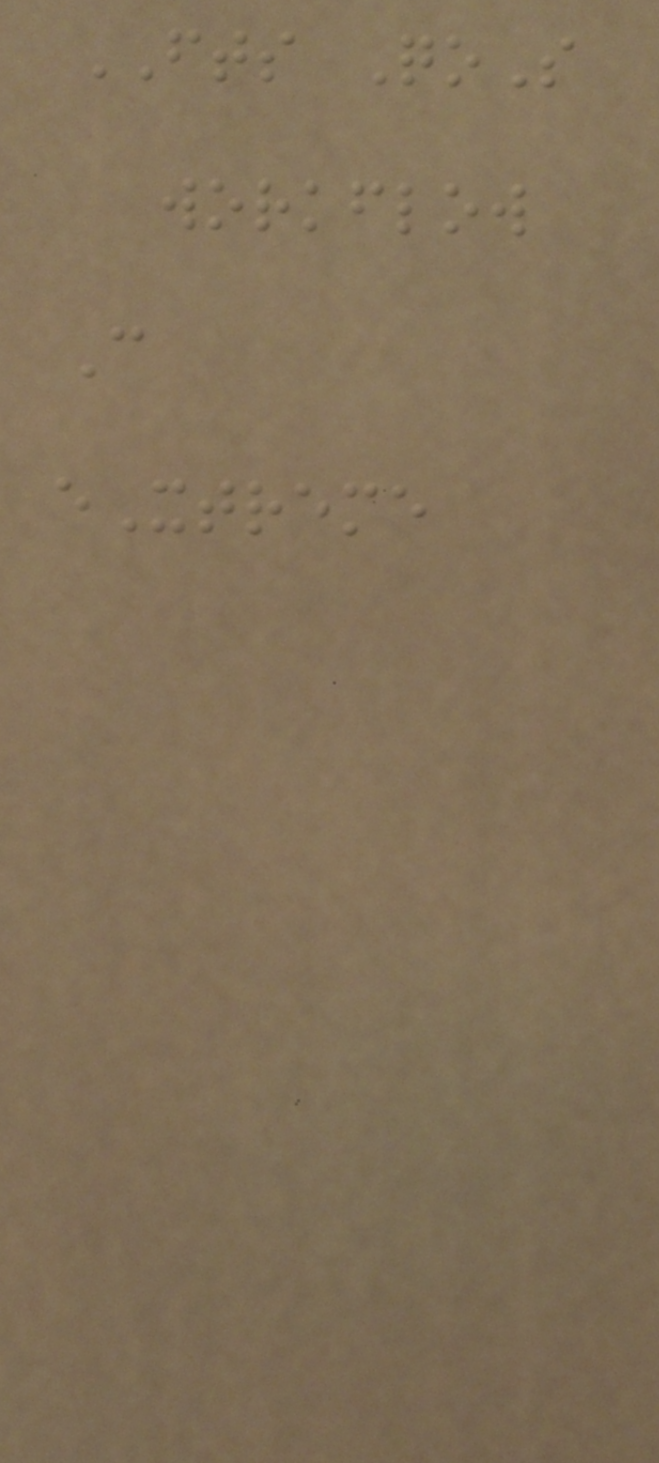FTS QoS
workflow
C
eXtreme
